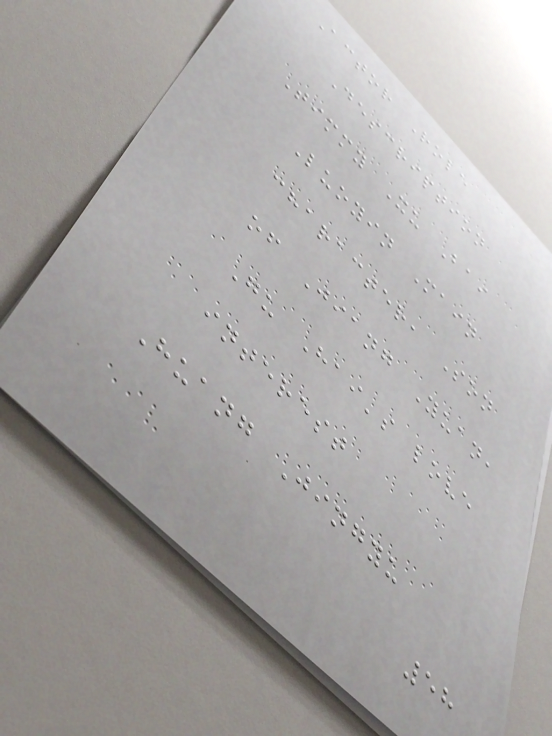Actor Role
Description
Timmy Xu Bai
Luoyin Main
character, Son
of Jiang Yuan,
Gu Hai's love
interest
Huang Jingyu
58
